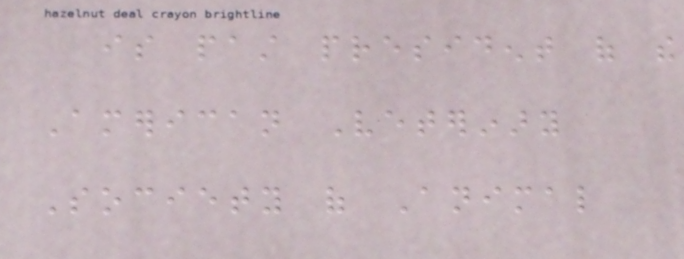is past president of the
American Veterinary
Society of Animal
